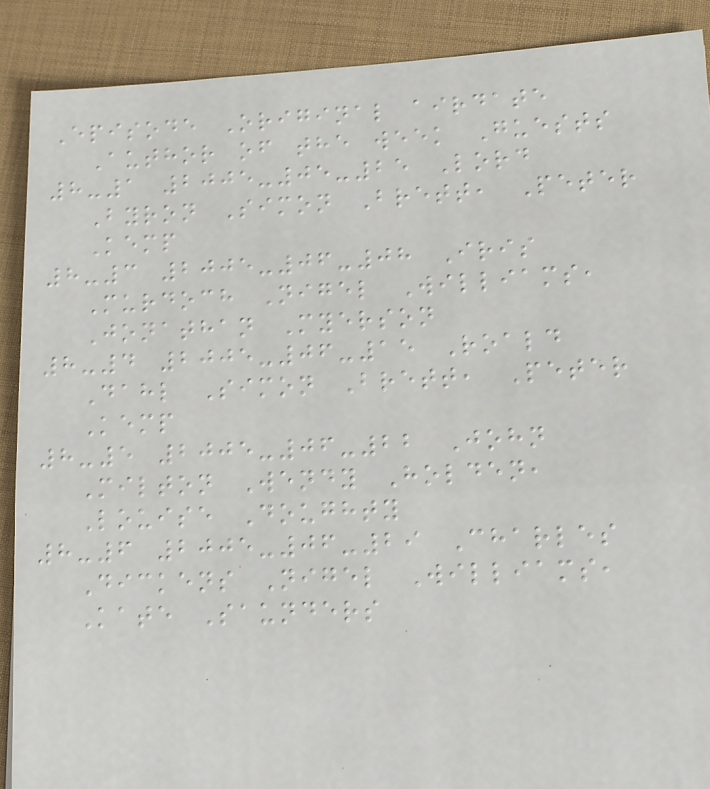Episode Original airdate
Author of the week Guests
8-1 2005-05-25 Lord
Byron Simon Brett, Peter
Kemp
8-3 2005-06-08 Iris
Murdoch Nigel Williams,
Jonathan Myerson
8-4 2005-06-15 Roald
Dahl Simon Brett, Peter
Kemp
8-5 2005-06-22 John
Milton Wendy Holden,
Louise Doughty
8-6 2005-06-29 Charles
Dickens Nigel Williams,
Kate Saunders
